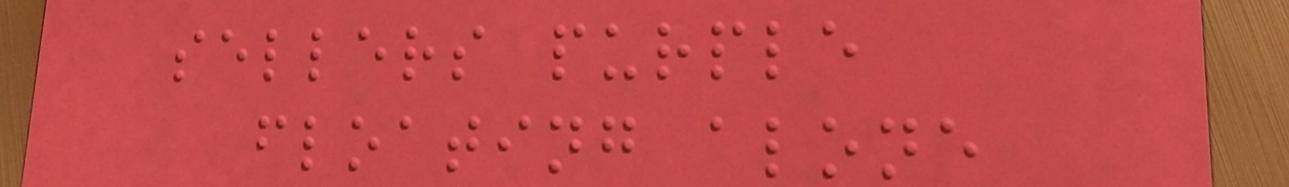sellers purple
floating alone
